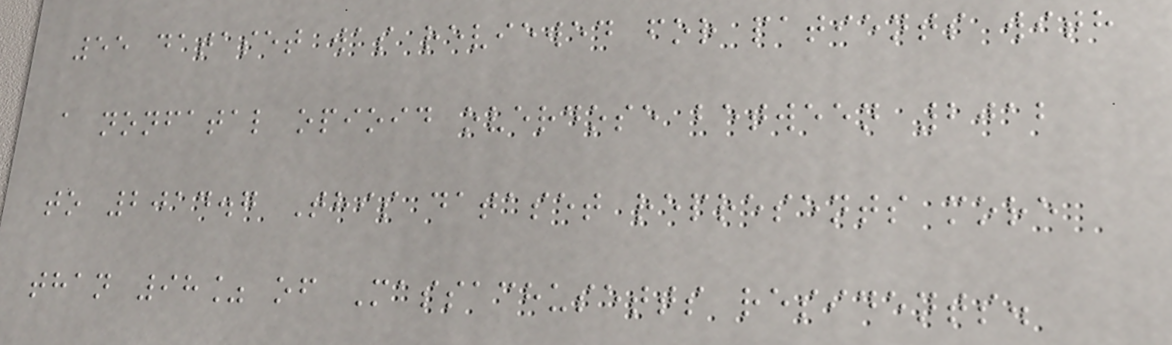55 dataset was reviewed for patients with
a nonfatal opioid overdose between 2012
to 2014.7 This dataset represents more
than 98% of Massachusetts residents.
